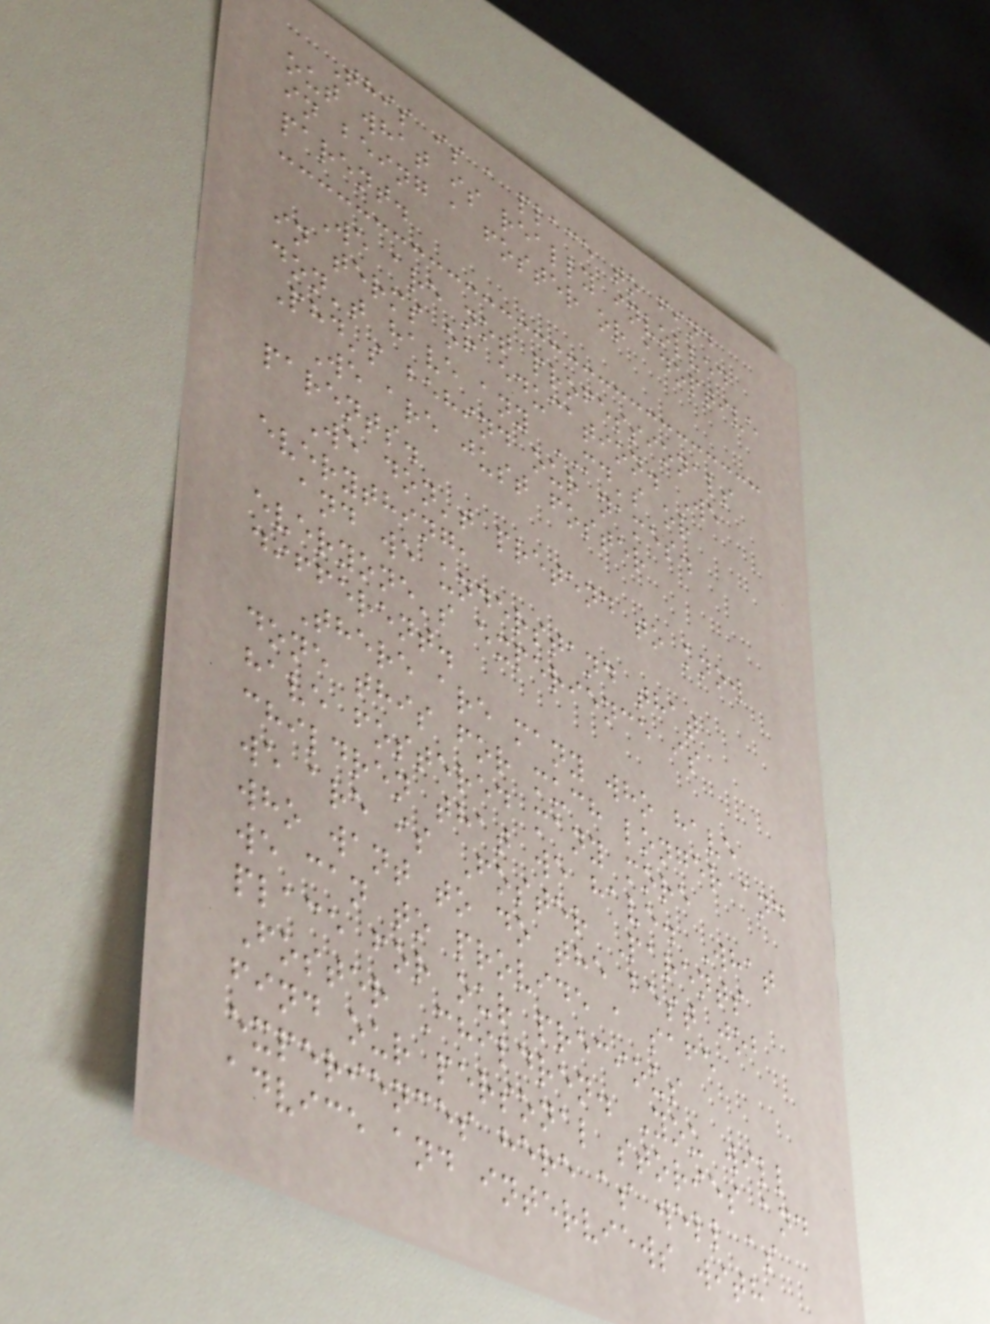This is a place to find
out what is really involved
in being a foster or adoptive
parent.
We are not professionals
in terms of education. We
don't have any MD's or
Phd's behind our names.
We are just foster
parents.
We don't pretend to know
everything,
and we understand that
everyone's experience is
different.
There are many who have
done this for much longer and
have fostered many more
children that we have. What
we are is Foster Parents
who want to do the best job
we can to provide a safe
place for our precious
Foster Children. You will
find our personal stories and
experiences here as well as
advice and interviews with
